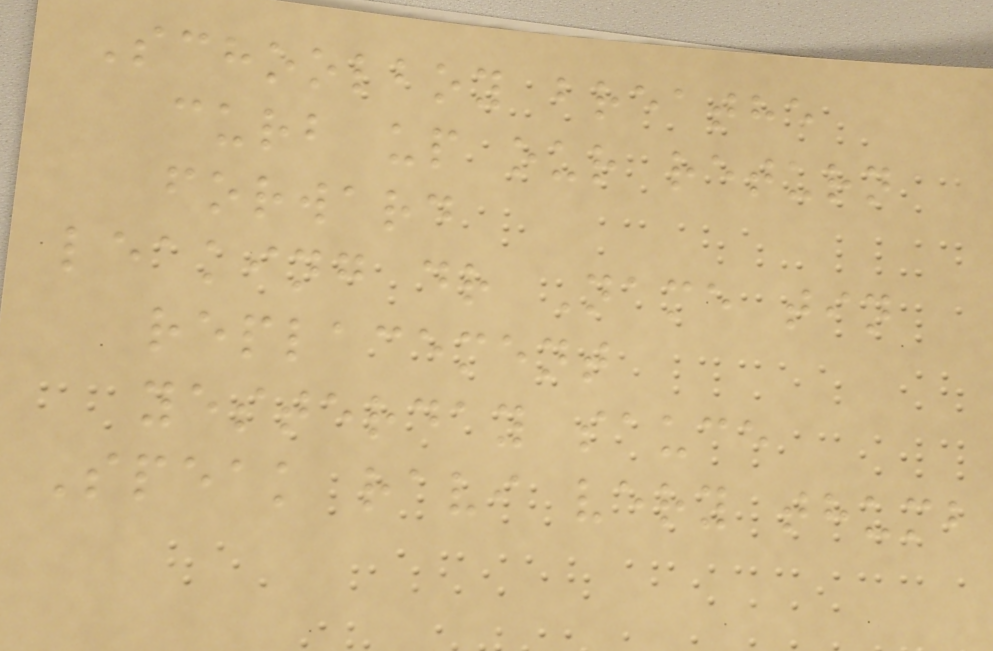Schoolboy breathe
curb up our return
forward
leaking dr Name tin
replacement
yesterday sauce
Speak ravi very thumb
